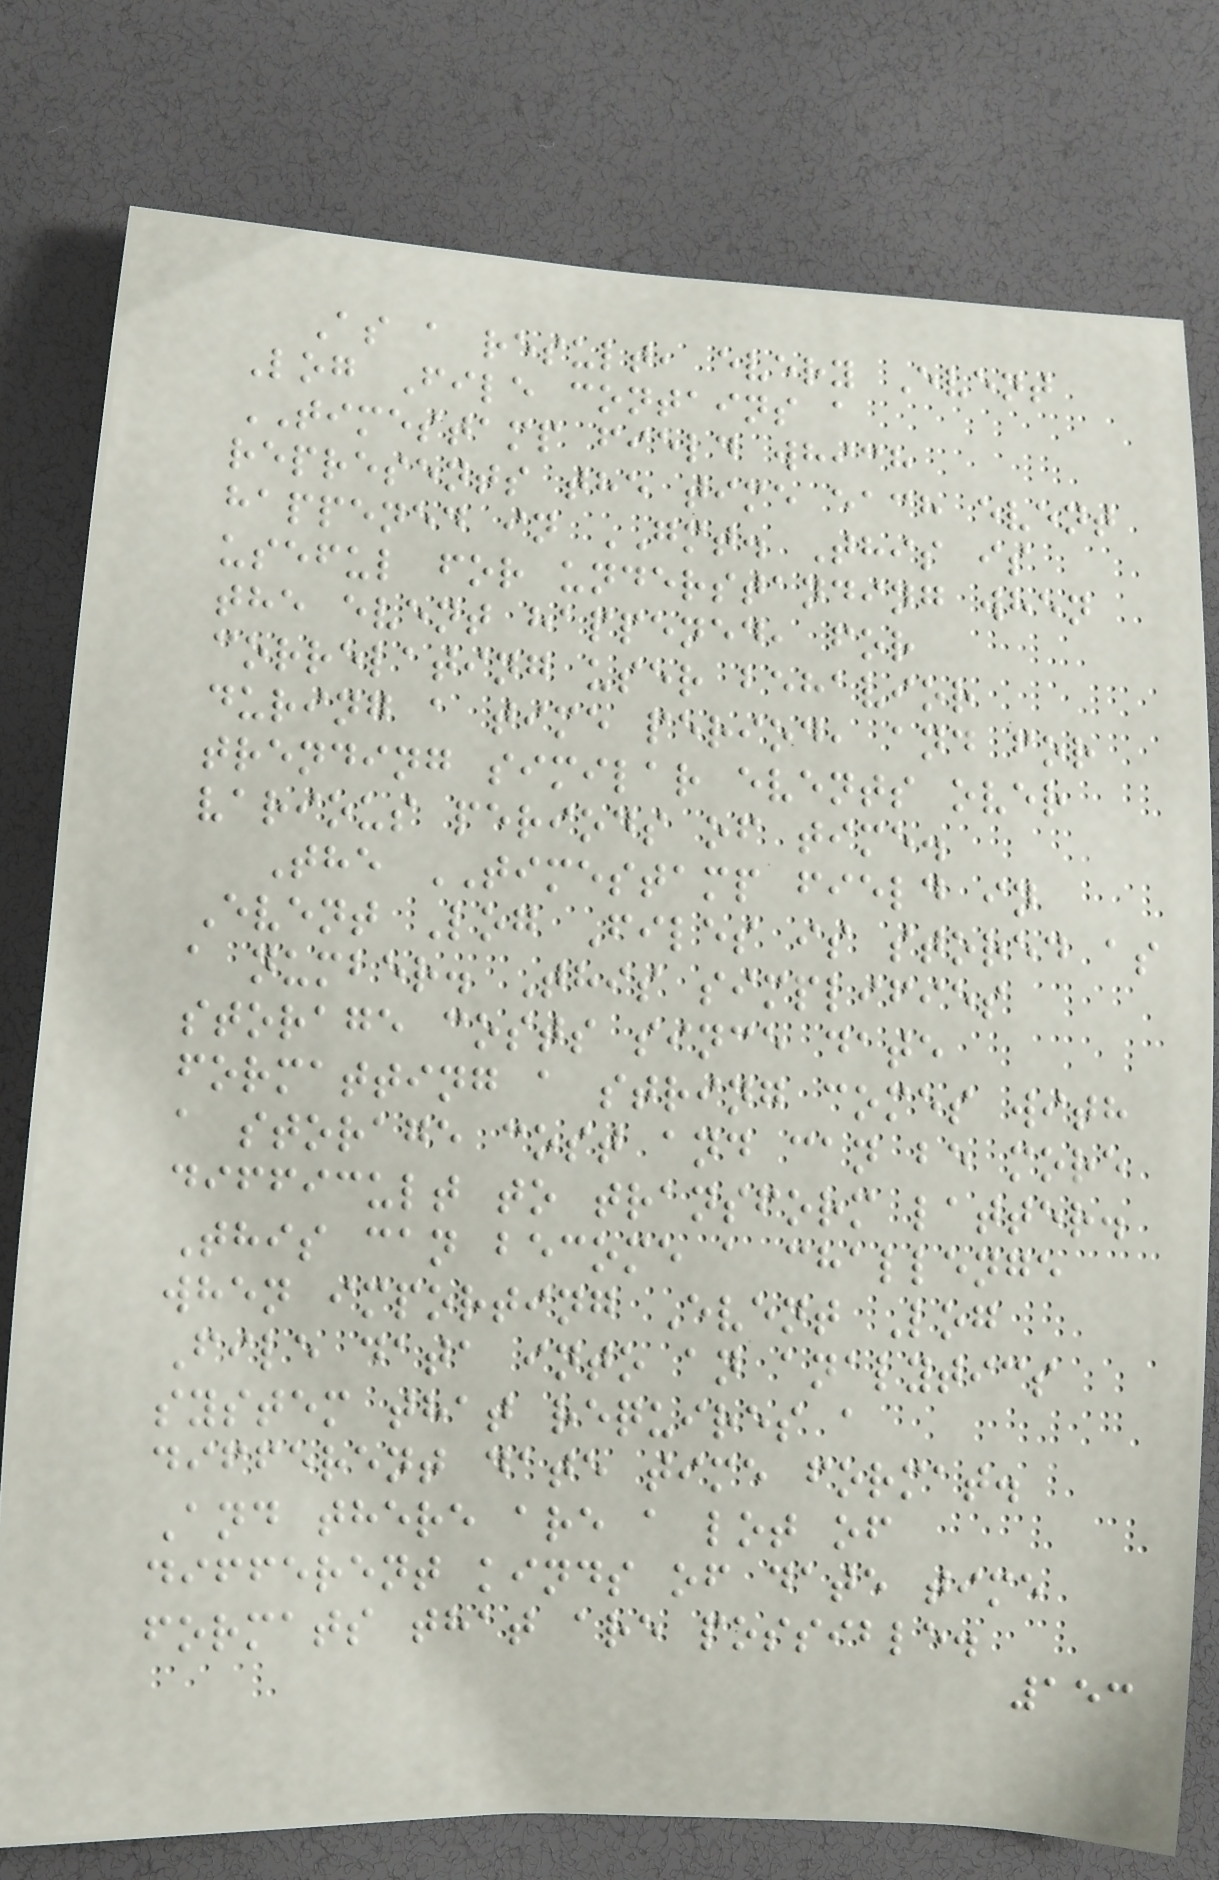As a result, every Event
Log File contains a
TIMESTAMP field which
represents the time each event
happened in GMT. This is
useful for understanding when
the event happened, for
correlating user behavior
during a time period, and for
trending similar events over
various periods of time.
The TIMESTAMP field in
Event Log Files is stored as
a number. This simplifies
storage costs since date
formatting a string comes with
a storage cost and can be more
difficult to transform latter.
This can become a challenge
when importing Event Log
File data into an analytics
system that requires a
different date time format.
And there are a lot of
different kinds of date time
formats that are possible.
153
